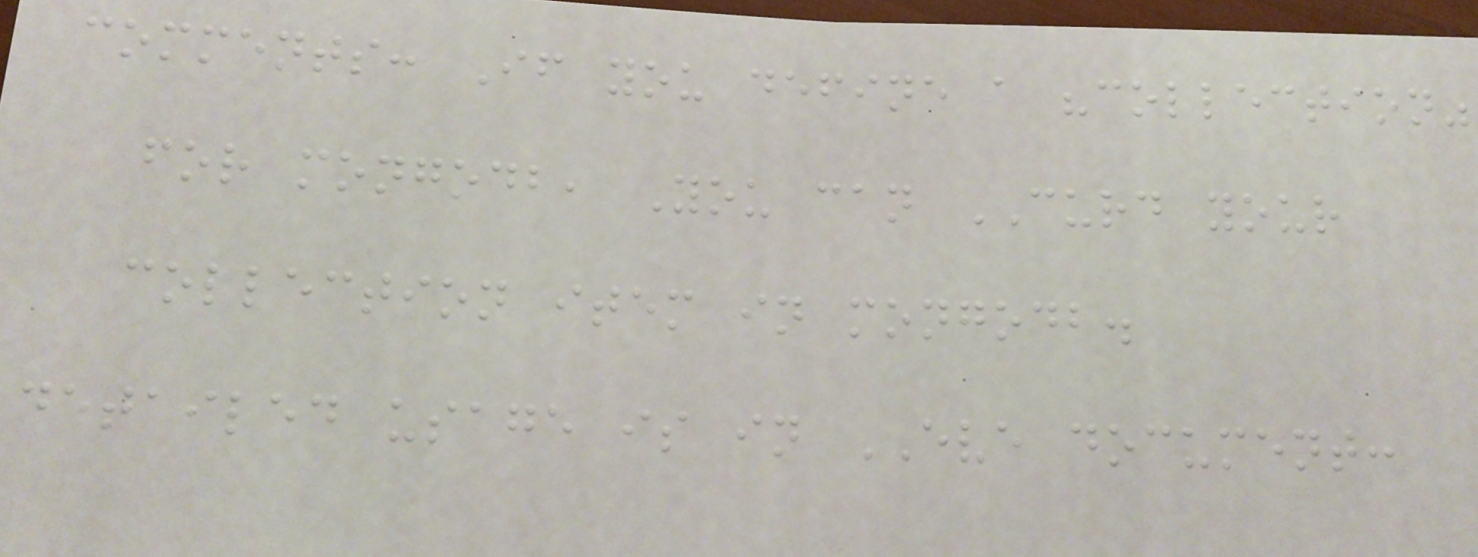comments: If you define a "collection"
for mongodb, You can CURD your
collection item in mongodb.
detailed usage is in EVE document:
